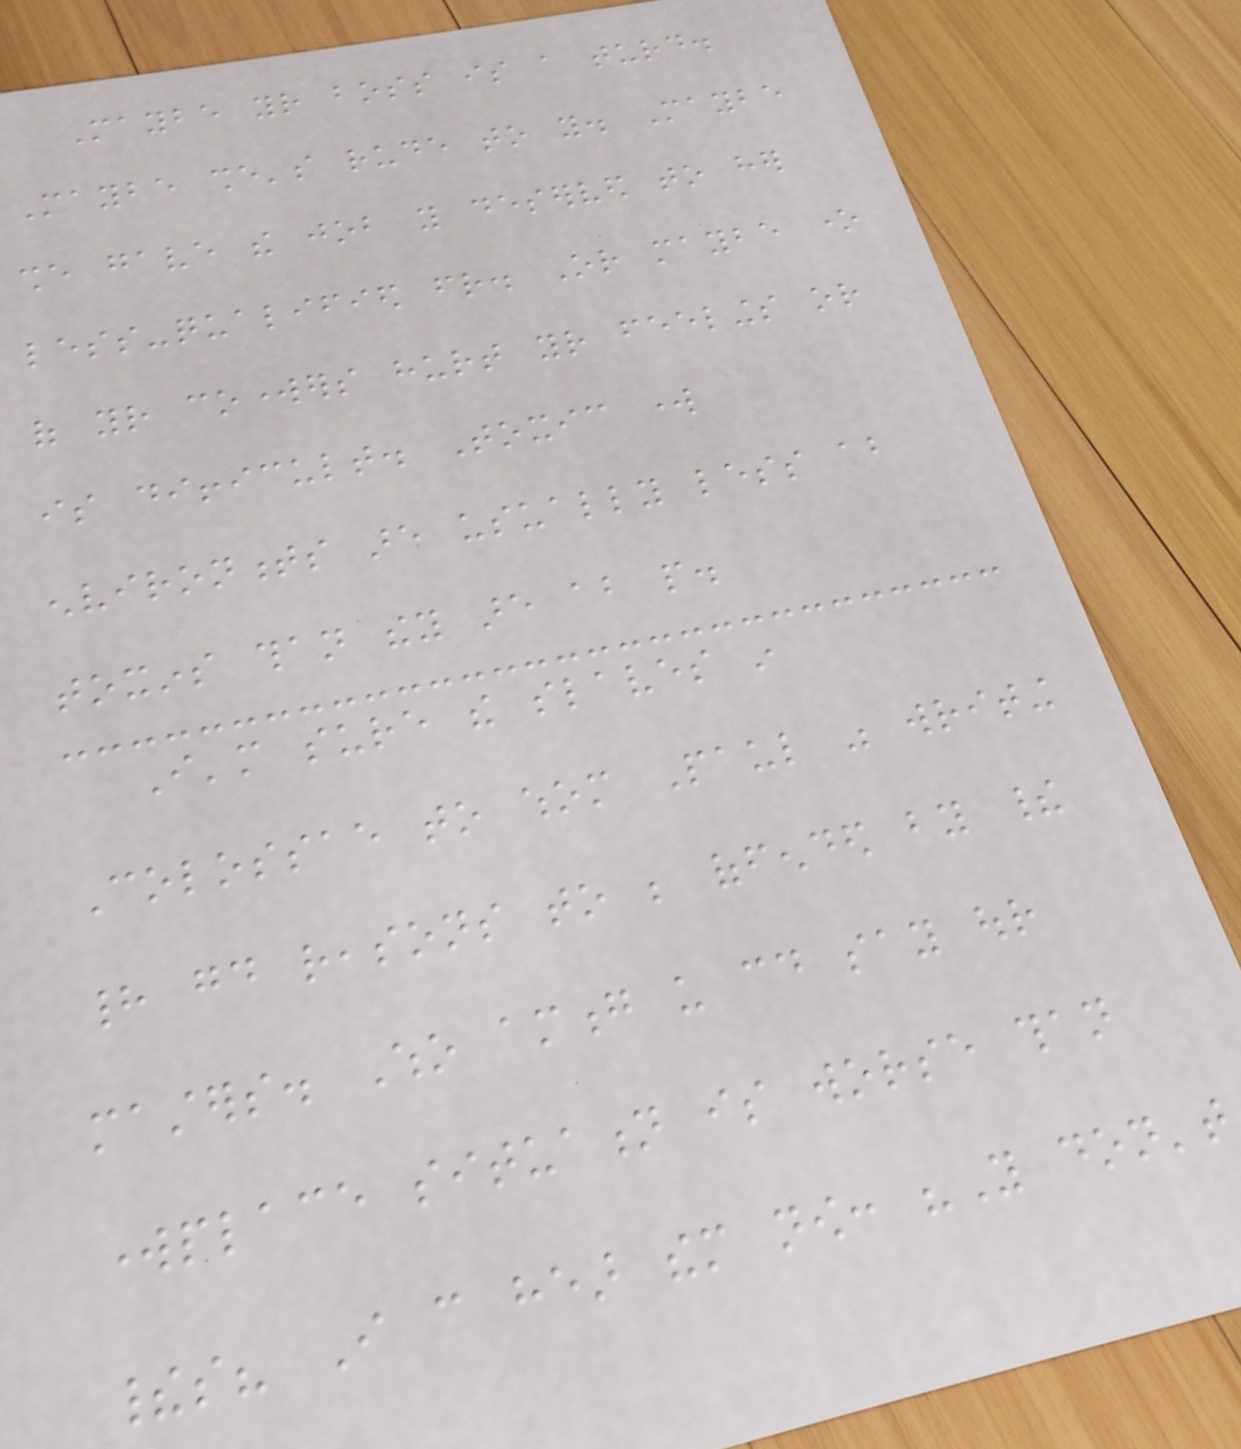Maybe your boss is a turd.
Maybe she's rude to you. Maybe
she gave the job you deserved to her
less-qualified friend. Or maybe one
of your coworkers hurt your feelings or
is difficult. Toxic work
environments are usually less about
toxins than they are about people.
I'm sure the slaves in
Colossae to whom Paul was writing
had good reasons to be offended by their
masters. Who among us could say our
workplace situation is worse than
theirs? I can hear them now: "You don't
